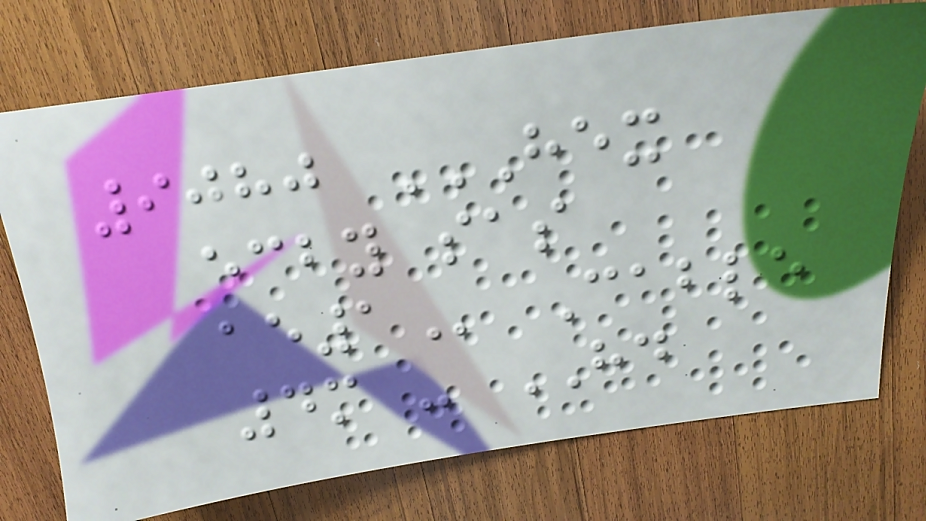9080 HEX
ECBY SAS
AE1 Cable
4m - HD
